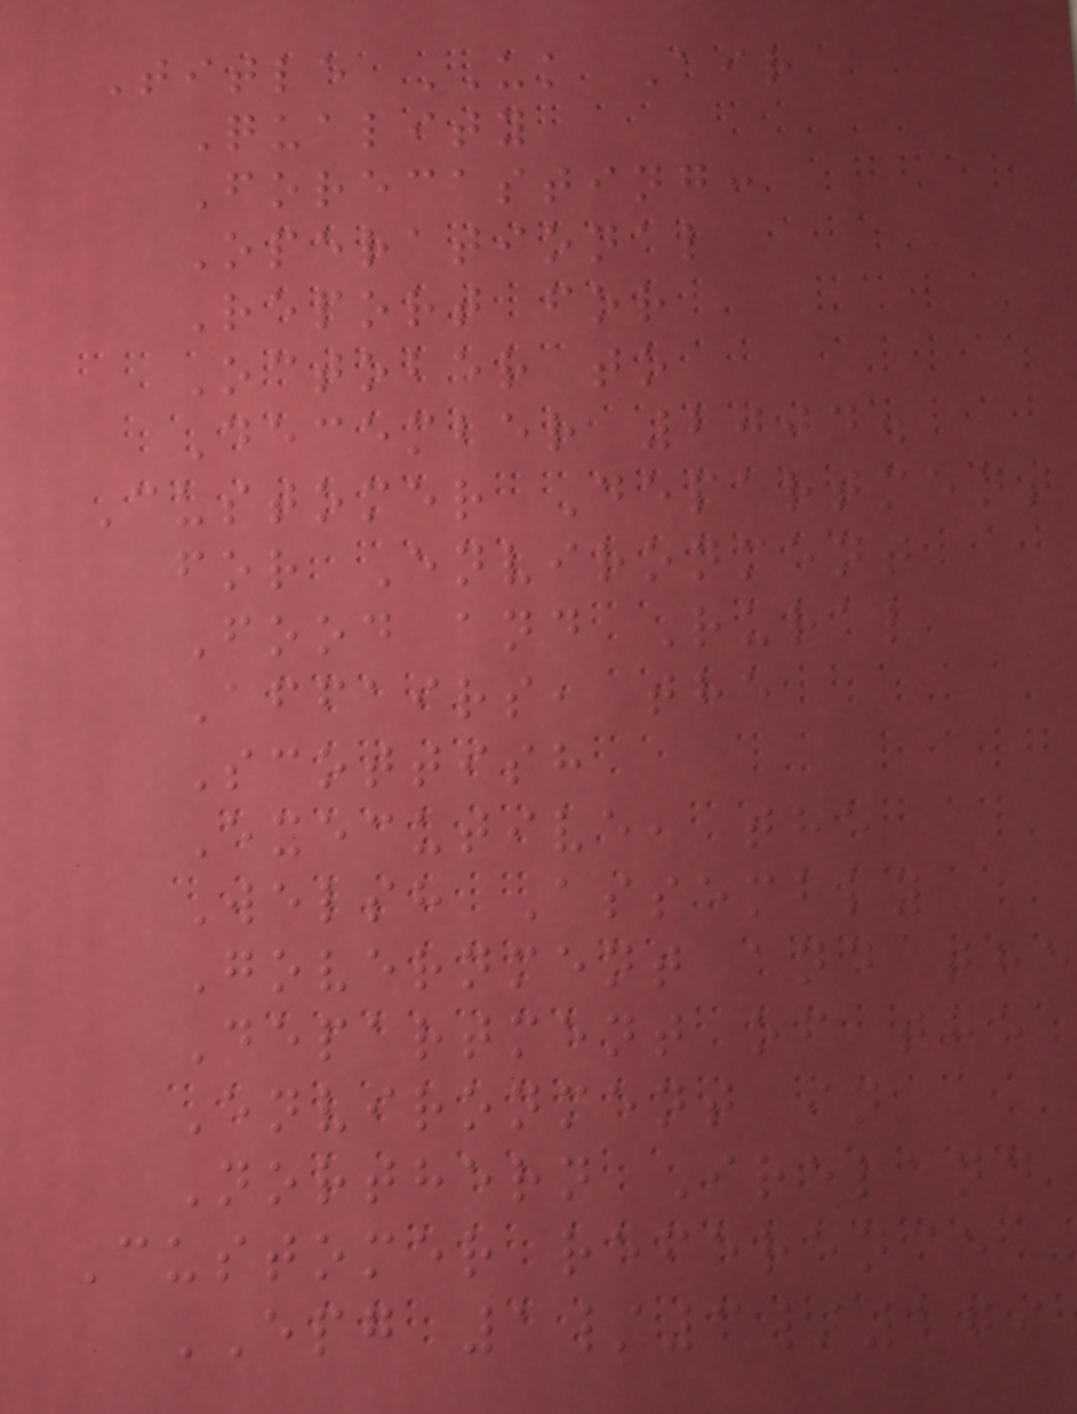Title UK Air
Quality
Forecasting:
Operational
Report for
October to
December 2004.
Customer Department
for Environment
Food and Rural
Affairs, the
Scottish
Executive, the
Welsh Assembly
Government and the
Department of the
Environment in
Northern Ireland
Customer reference
EPG 1/3/179
